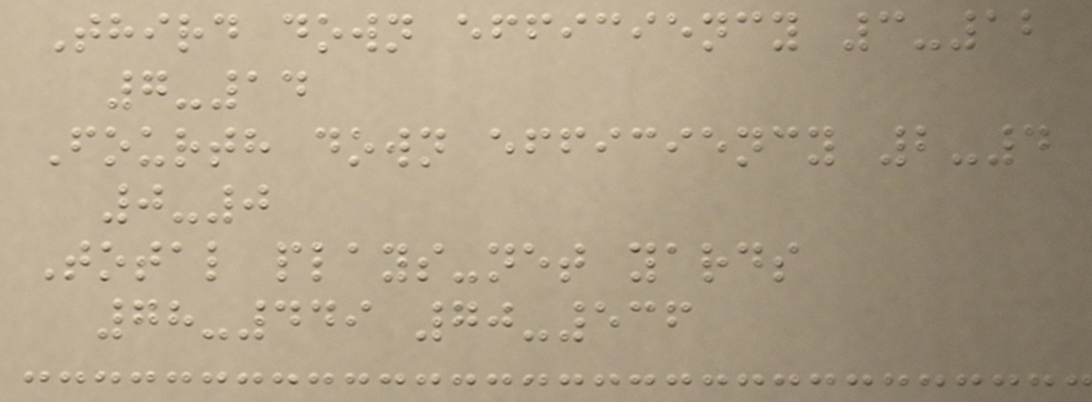Third down efficiency 3-12
7-14
Fourth down efficiency 2-4
0-0
Total plays-net yards
78-449 70-536
